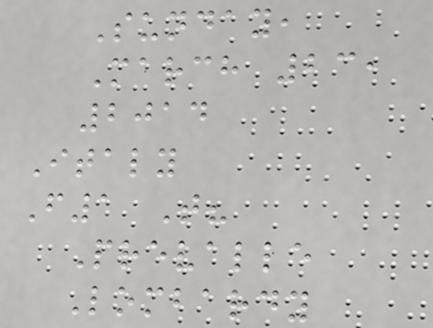Sunday,
March 23,
2014
Italy
F1 T?
Prevalle
Lombardy
